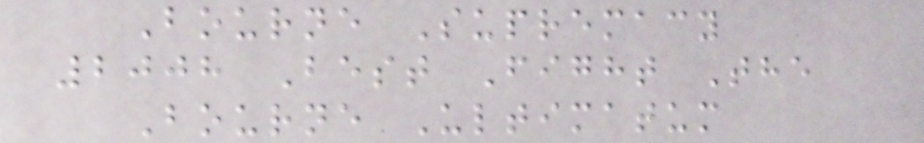Bourne Supremacy
2008 Best Fight The
Bourne Ultimatum
